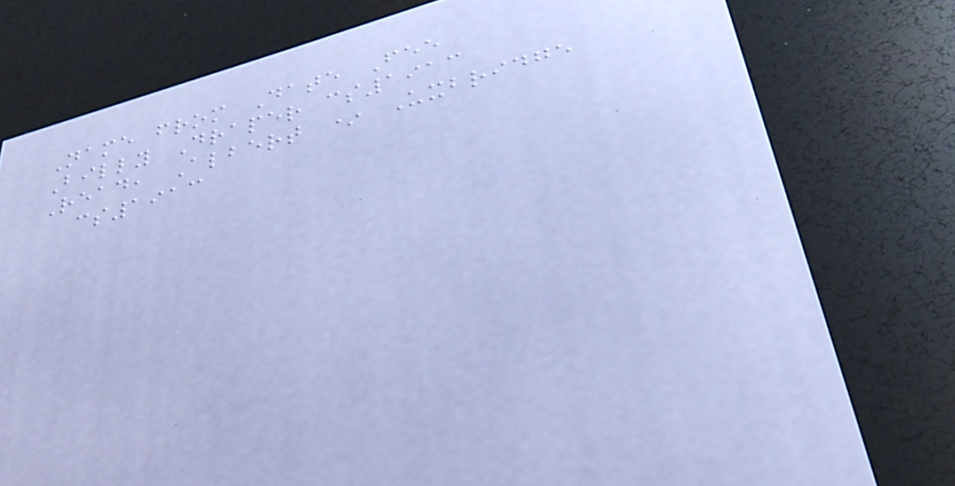Name from Date Fee
Billy Draper cs1913
Read, Albert * Uxbridge
cs1913
